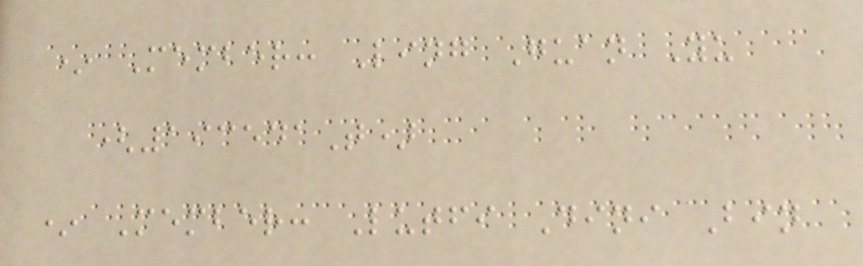* Member: Ling Guan Yu
(193541T)
* Member: Lutfi Dini Bin
